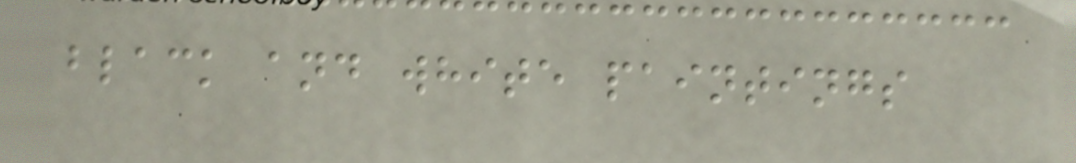black and white paintings
